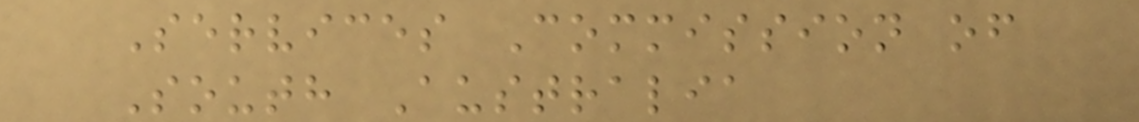Services Commission of
South Australia
